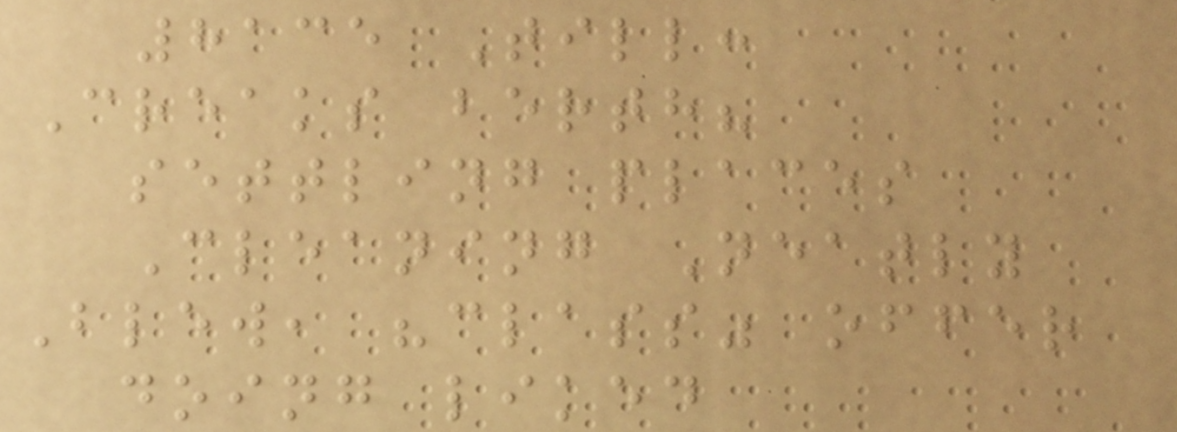8135 Till:
Creaks berth?
settling places
Cleaning Neatly
Blew, "class" offer
doing liked
